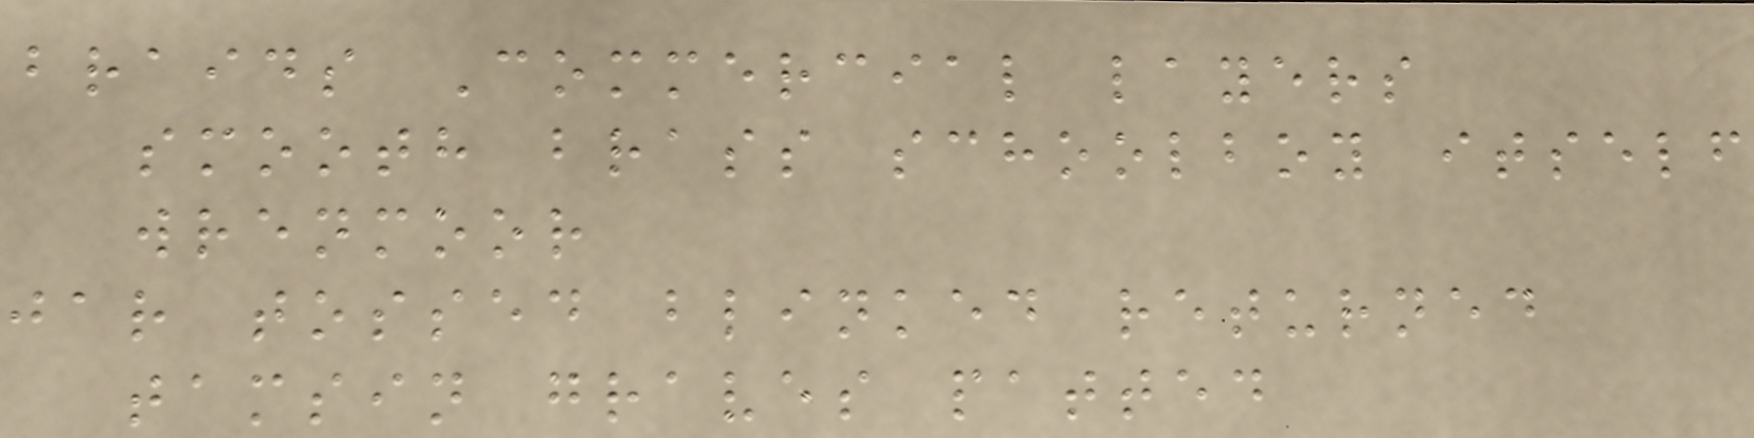braids Commercial layers
smooth brass schoolboy itself
wrenmoor
jar tossed blinked returned
tamsin graves patted
